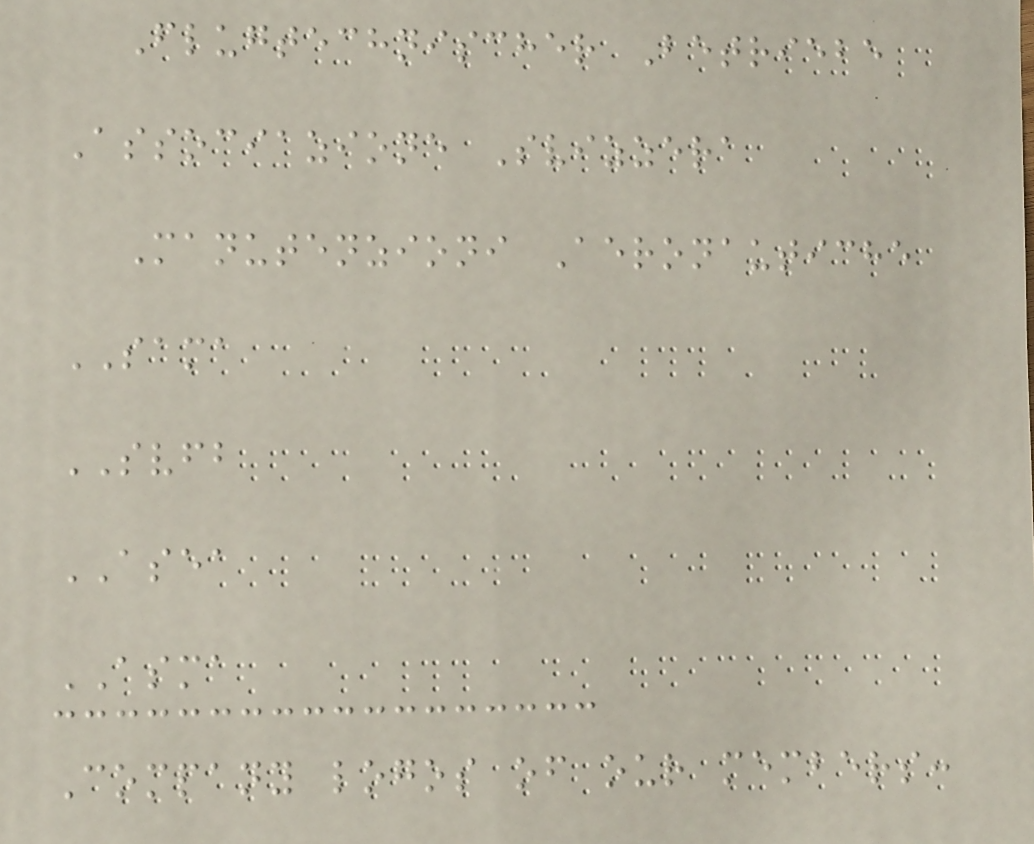Flugtechnischer Betriebe
Associazione Svizzera
Manutenzioni Aeronautiche
SAMA
SVFB
ASEA
ASMA
Company logos of our members:
